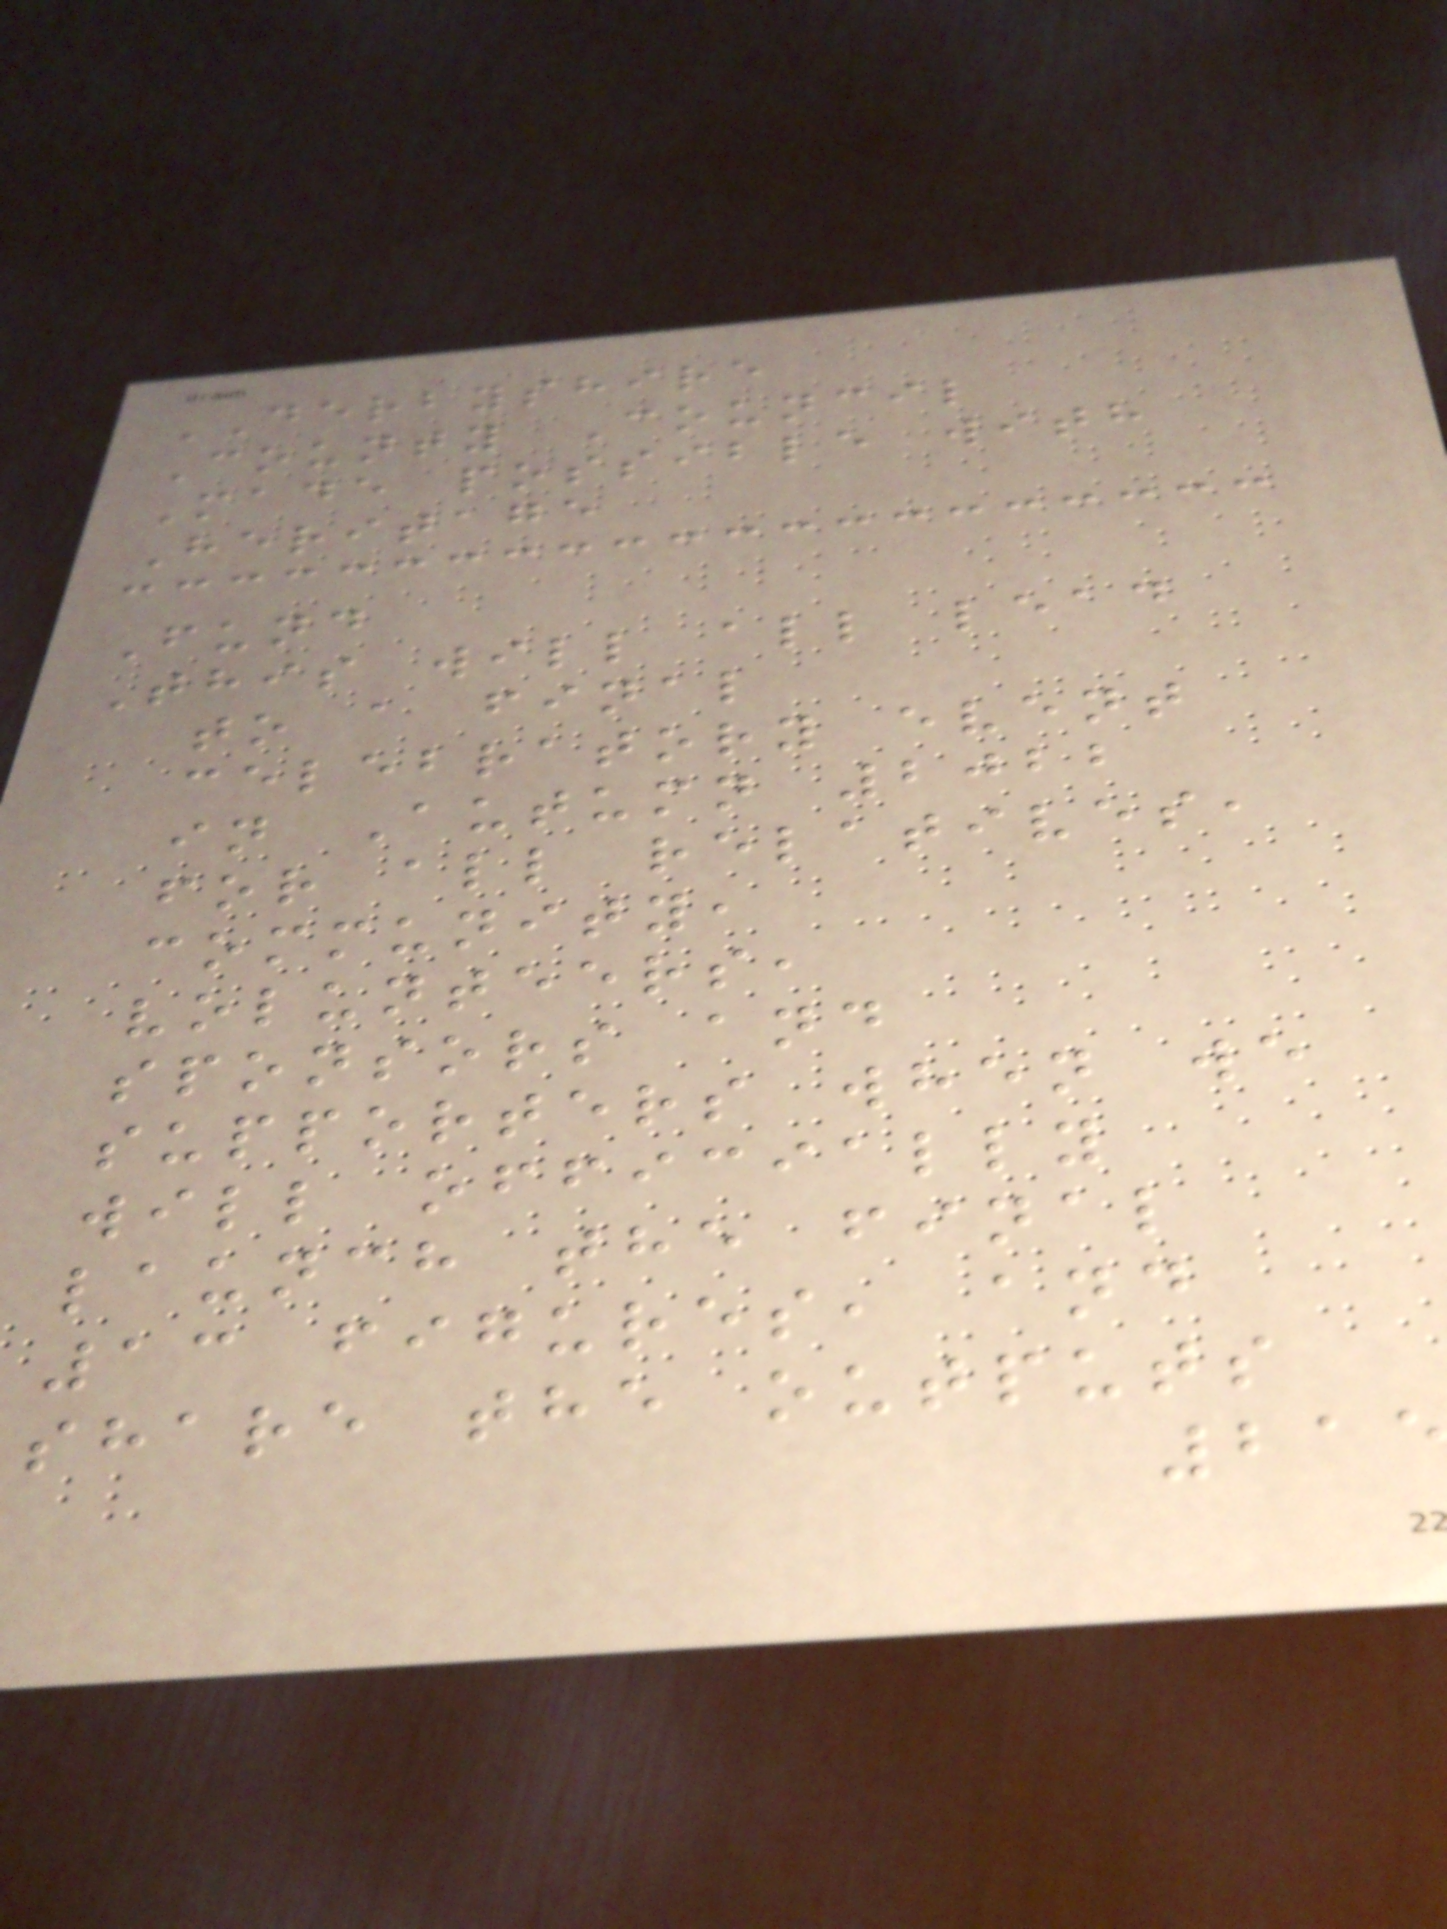DERBYSHIRE
County Council
Made possible with
Heritage
Fund
This will all lead
to a final
celebratory event
in Autumn 2022
for all relatives,
community,
volunteers,
sponsors and
supporters when we
will officially
launch the final
13 figures, and
share the outputs
